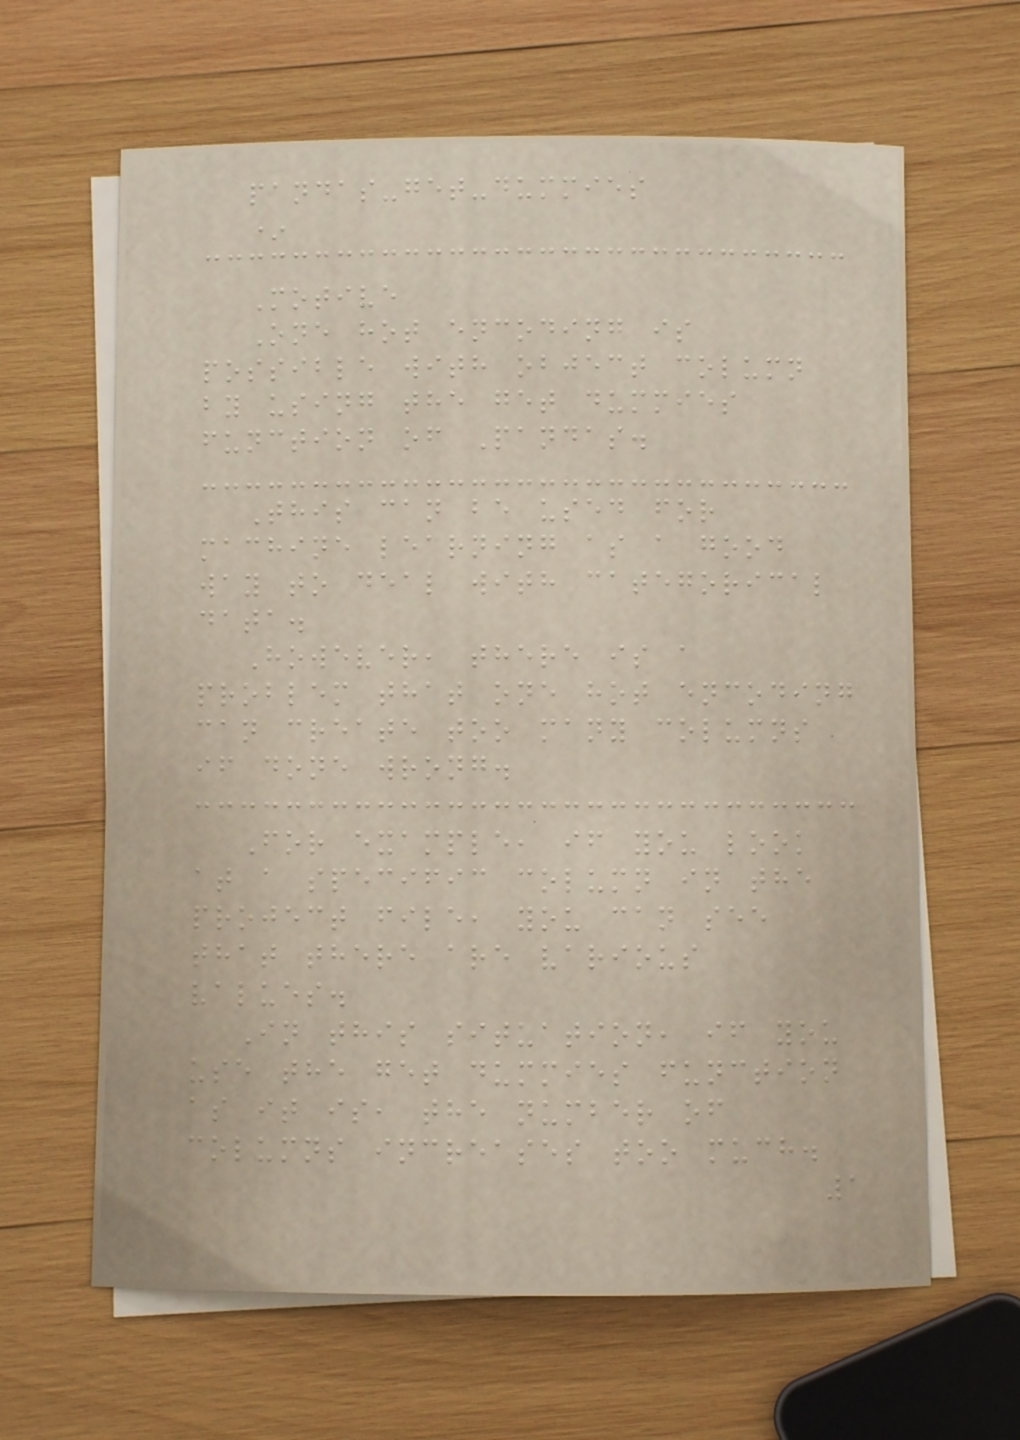pandas-get-dummies
*
Motive
One hot encoding is
possible with object column
by using the get dummies
function of Pandas.
This can be used for
machine learning as a good
way to deal with categorical
data.
However, there is a
problem that one hot encoding
can create too many columns
if done wrong.
For example, if you look
at a specific column in the
project file, you can see
that there are various
values.
In this situation, if you
use the get dummies function
as it is, the number of
columns increases too much.
1
